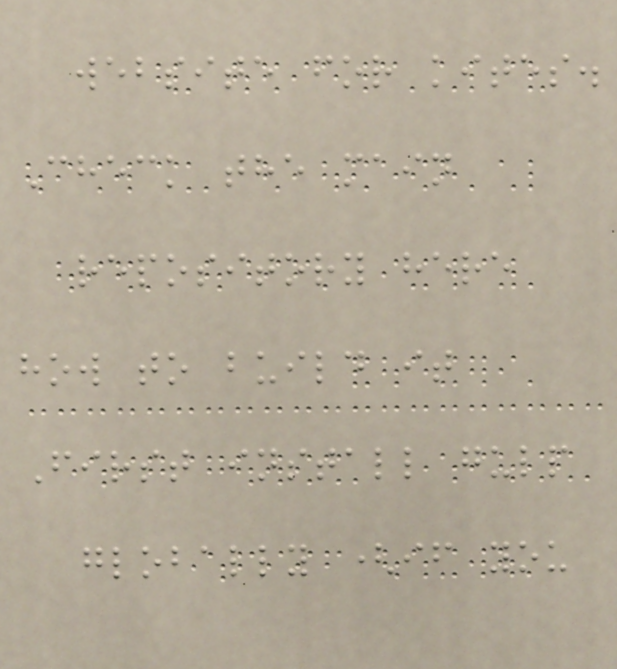website for kites.
Check the main
repository here
how to build it
First install gulp
globally (if you
